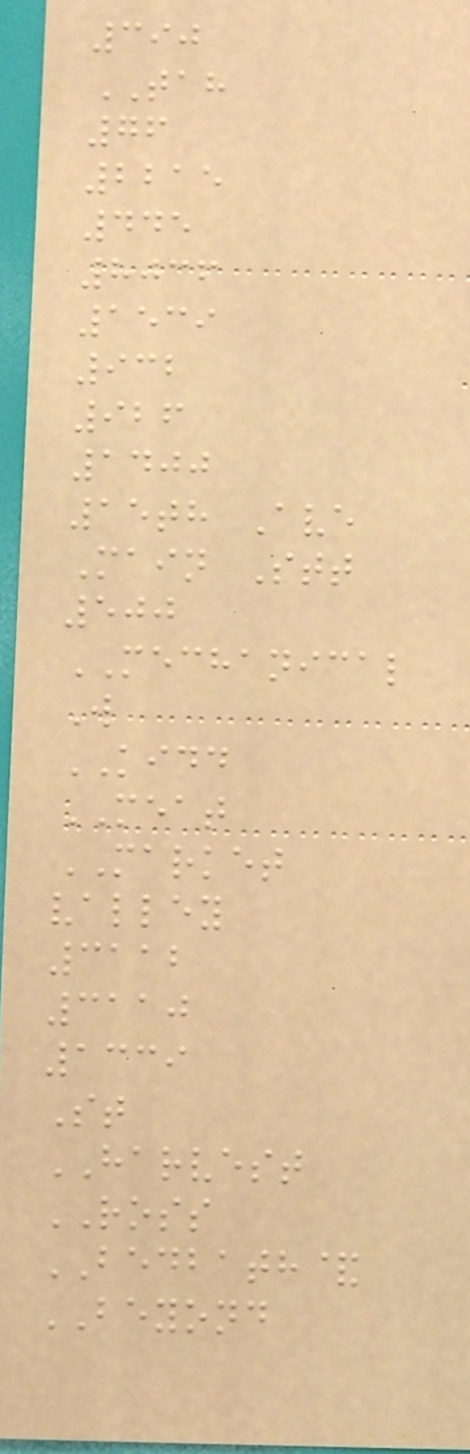390
TAH
76
2215
445
8036
1539
932
926
1400
15th Ave
Main Stt
500
MECHANICAL
W
KIDD
MEAT
MARKET
valley
3112
3110
1339
St
HARVEST
ROSS
BEDBATH&
BEYOND
